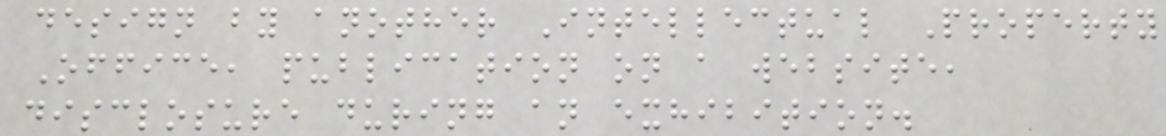design by another Intellectual Property
Office, publication on a website,
disclosure during an exhibition.
